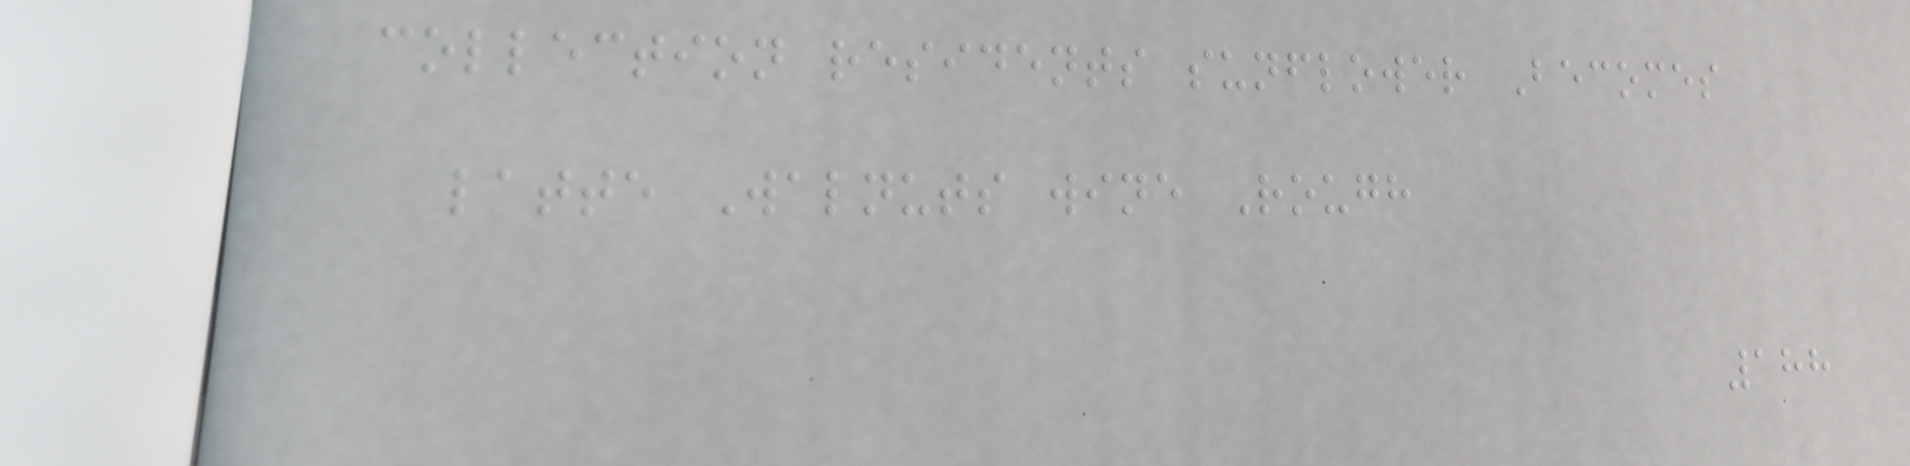collection residents sunflower Becomes
latte Walnuts wine Rough
188
